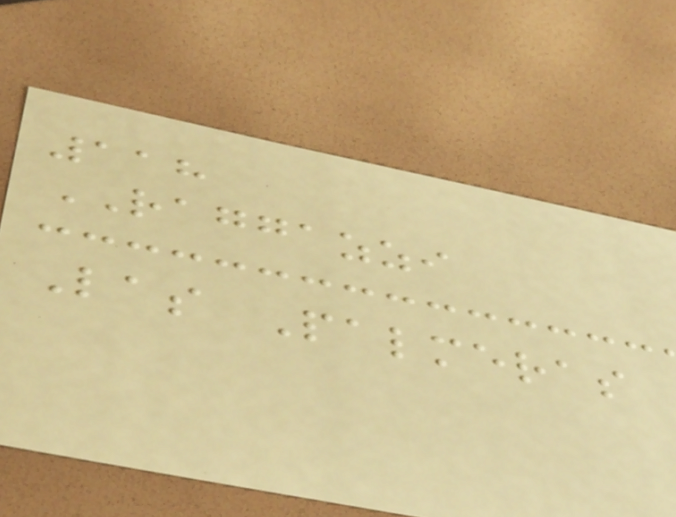118
RAGGAZZI
Las Palmeras
